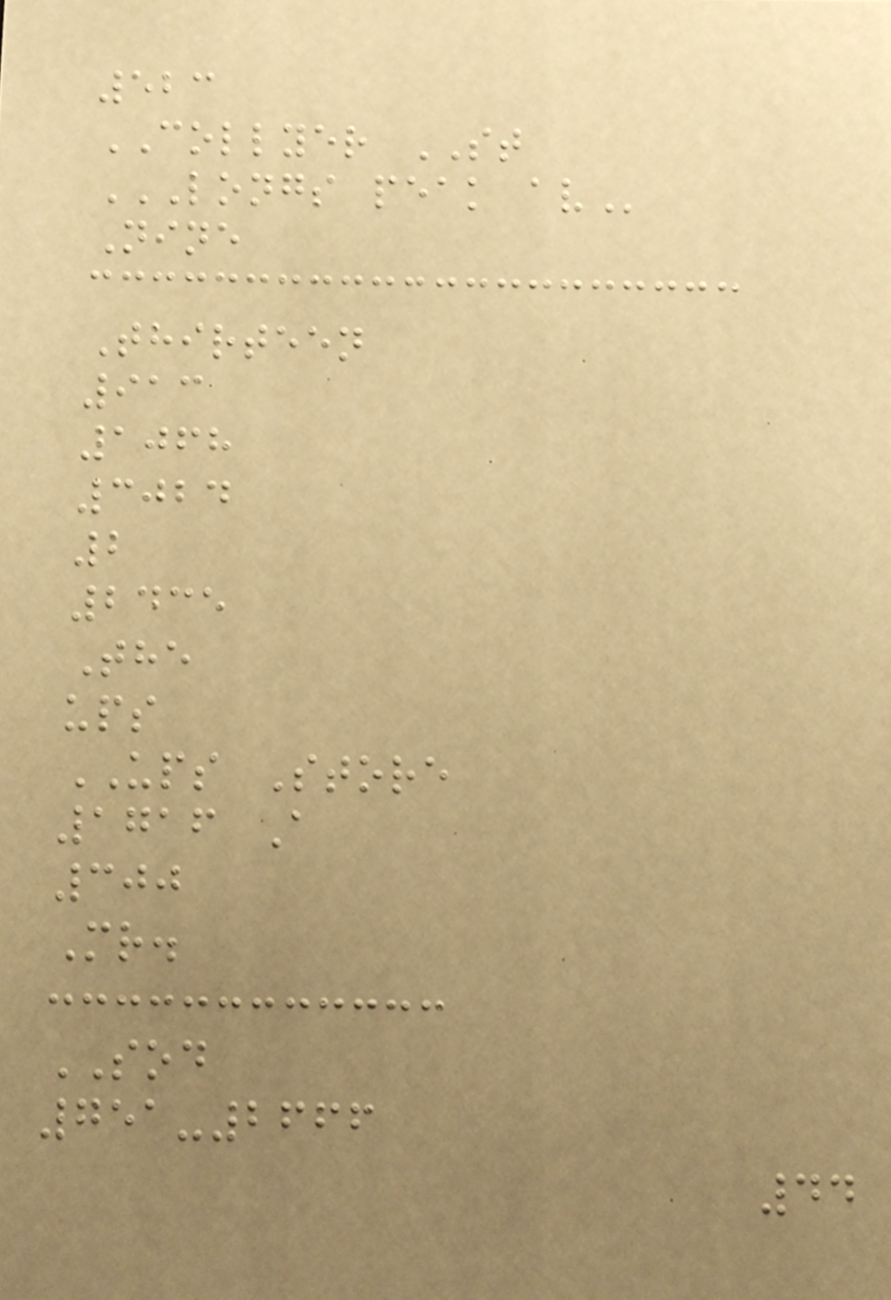523
COLLYER ST
LONGS PEAK AV
Nine
Thirteen
913
1068
3024
2
2435
The
ups
UPS Store
1716 A
300
Mr.
SOD
751-2666
44
